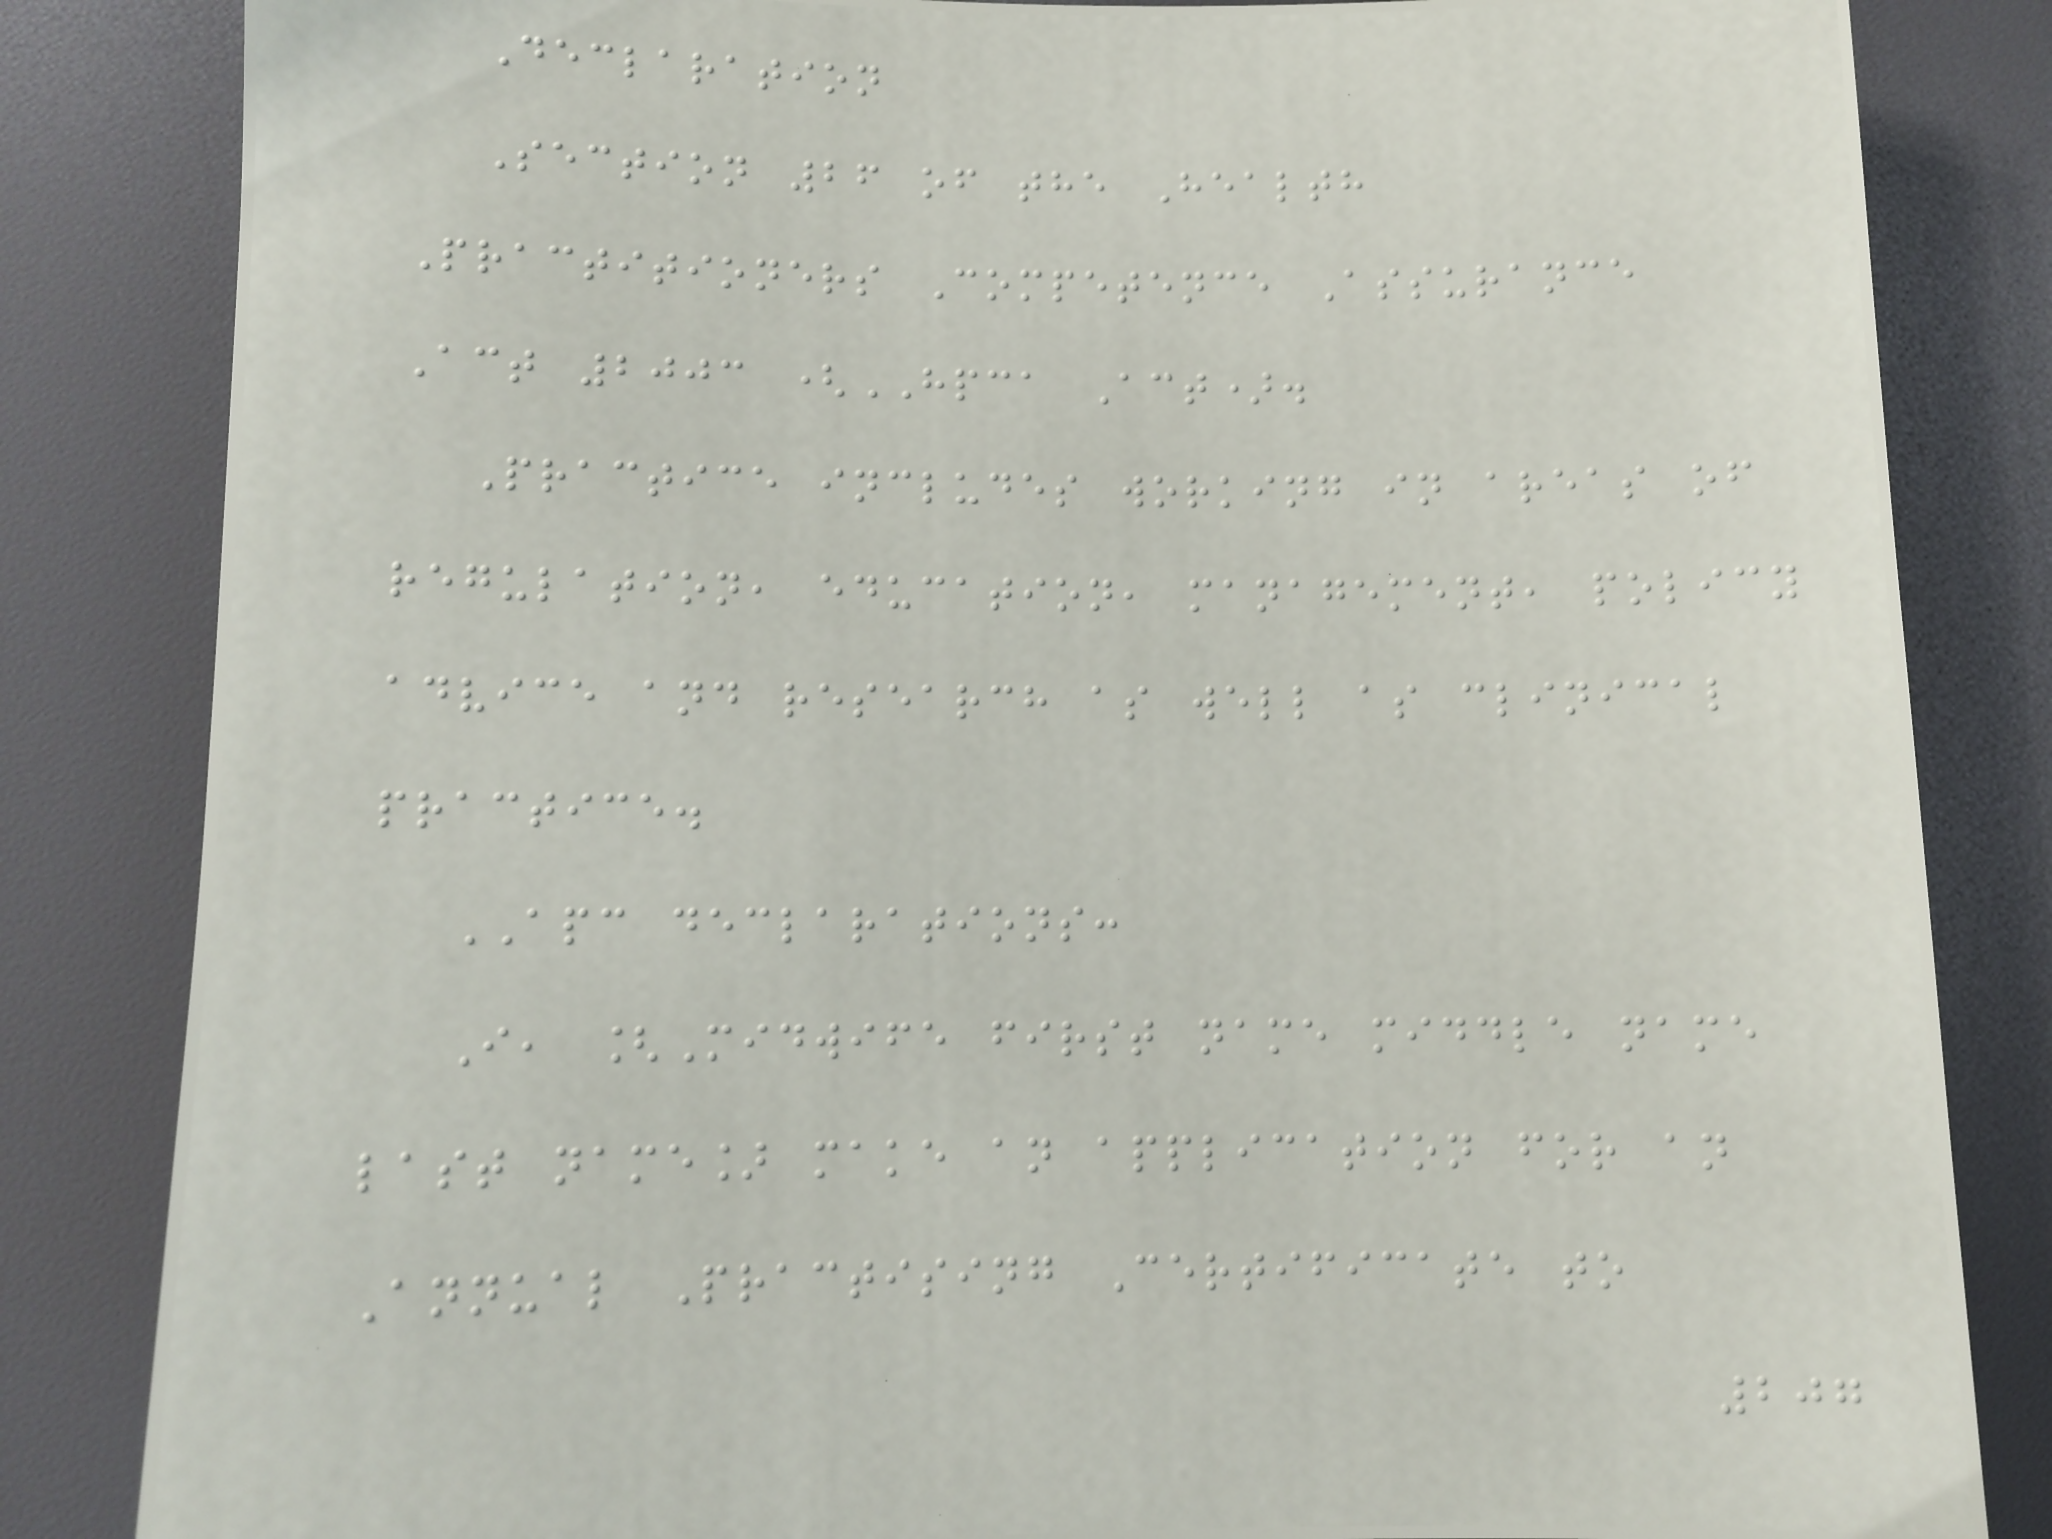Declaration
Section 26 of the Health
Practitioners Competence Assurance
Act 2003 (HPCA Act).
Practice includes working in areas of
regulation, education, management, policy
advice and research as well as clinical
practice.
APC declarations:
I, [Midwife first name middle name
last name] make an application for an
Annual Practising Certificate to
207
